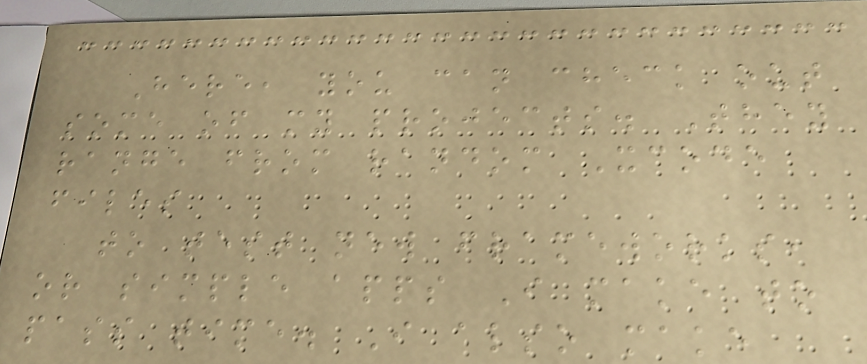Here, you can check out
some of my projects. They
range from random Xcode
files
to test new frameworks,
or simple apps I make to
pass time. I also make
